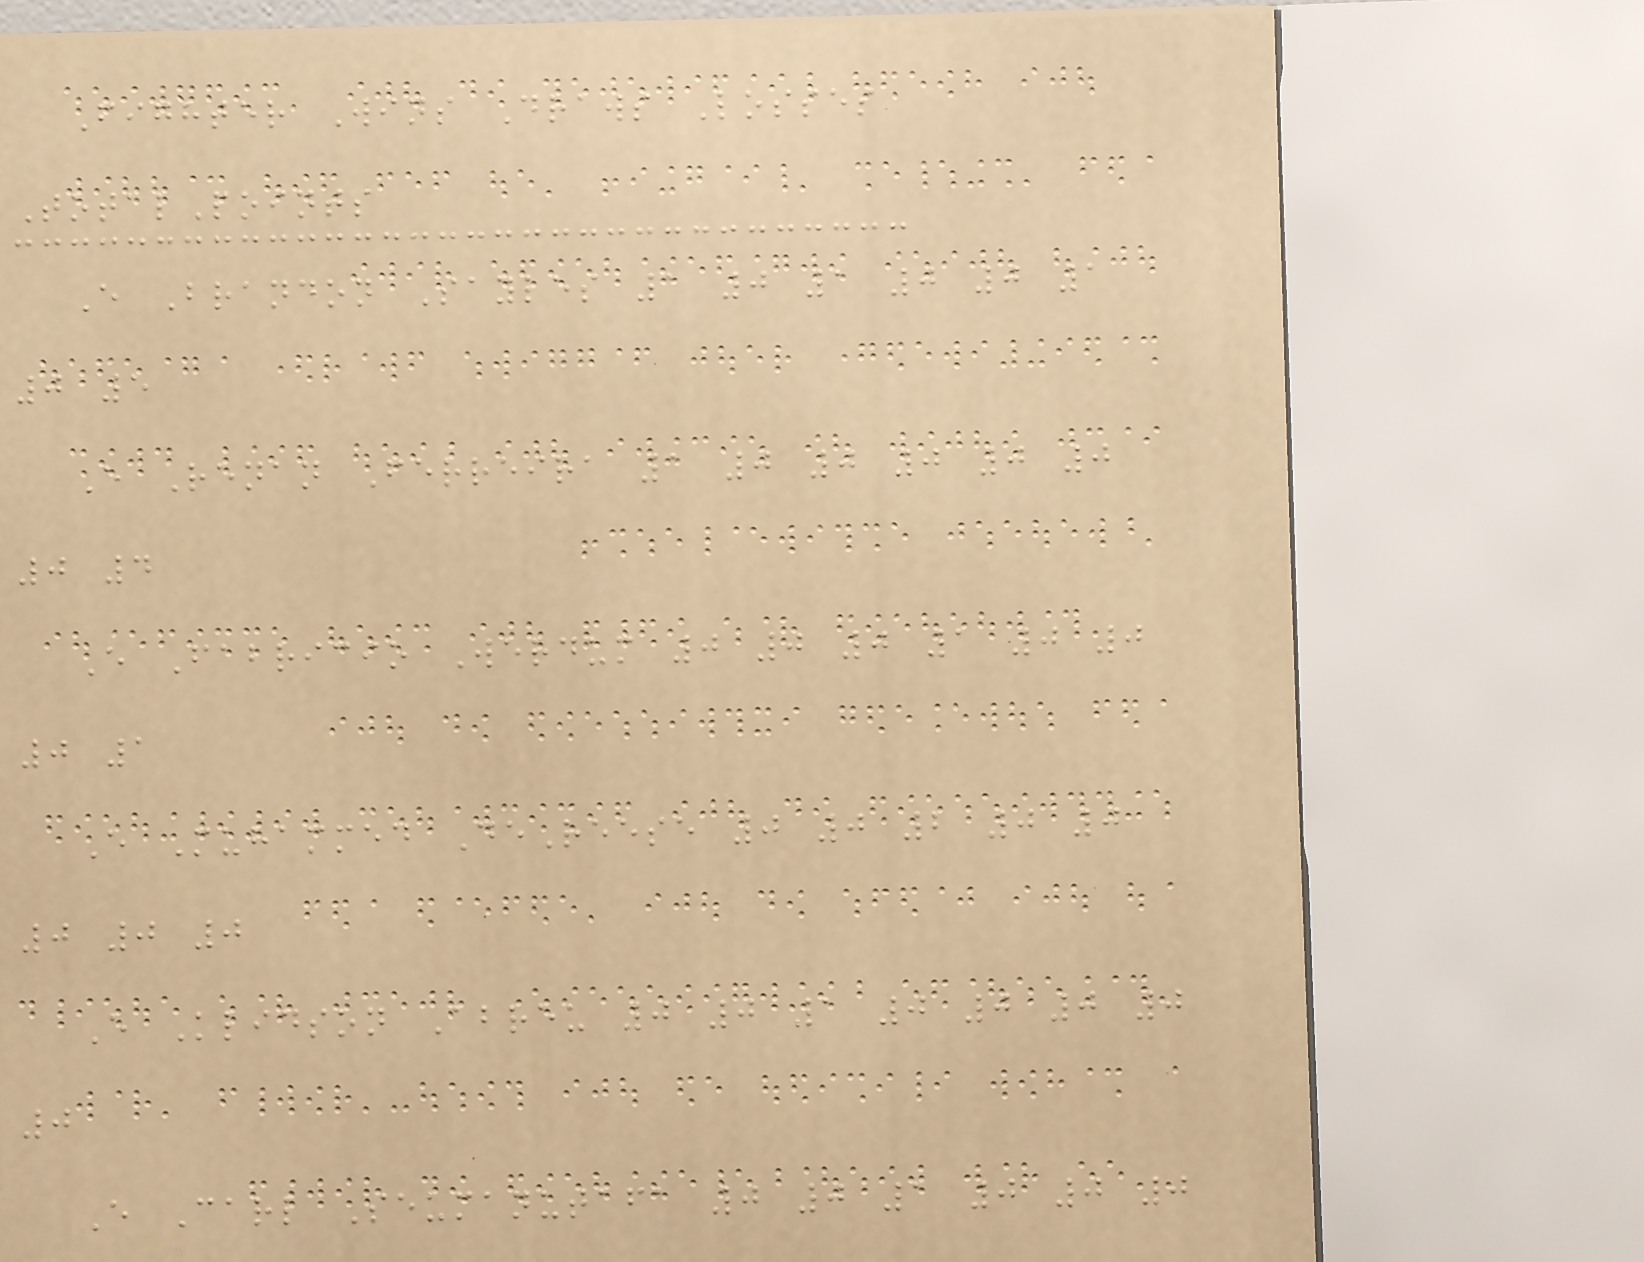Fighter Wins Draws Losses
TotalPoints
E Brandon Sayles 1 0 1 0 0 1
0 5
E Renan Ferreira 1 0 0 0 0 0
0 4
E Fabricio Werdum 0 0 0 1 0 0
0 1
E Muhammed DeReese 0 0 2 0 0
0 0 0
E Klidson Abreu 0 0 1 0 0 0 0
0
E Carl Seumanutafa 0 0 1 0 0 0
